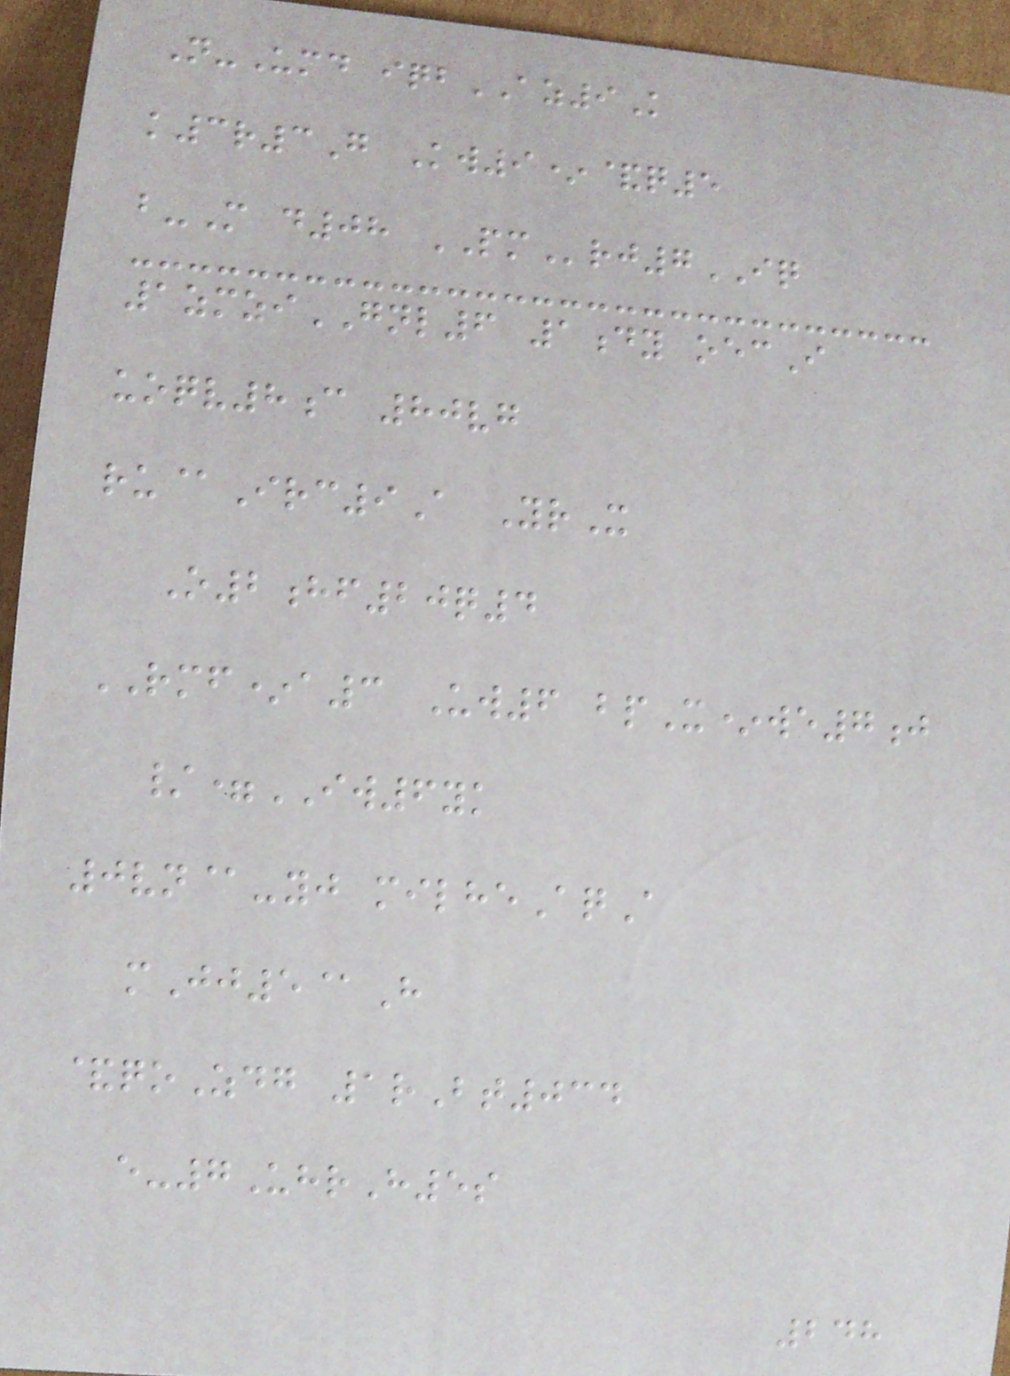N-Umd iqbAZ9K
k3r3G Kw9*&q5
b-M d08 PMrj7IQ
1zmziGNL6 1dy oecI
uoqv8c 80vg
ru@Irc9A YrX
O2hf20q4
RMF*a3 Uw6 bpX*we7j
/=IW6yk
0vn@-yj milheAqA
mJj5@H
&qoZdg 1rBt034
e-7UhrH5s
248
